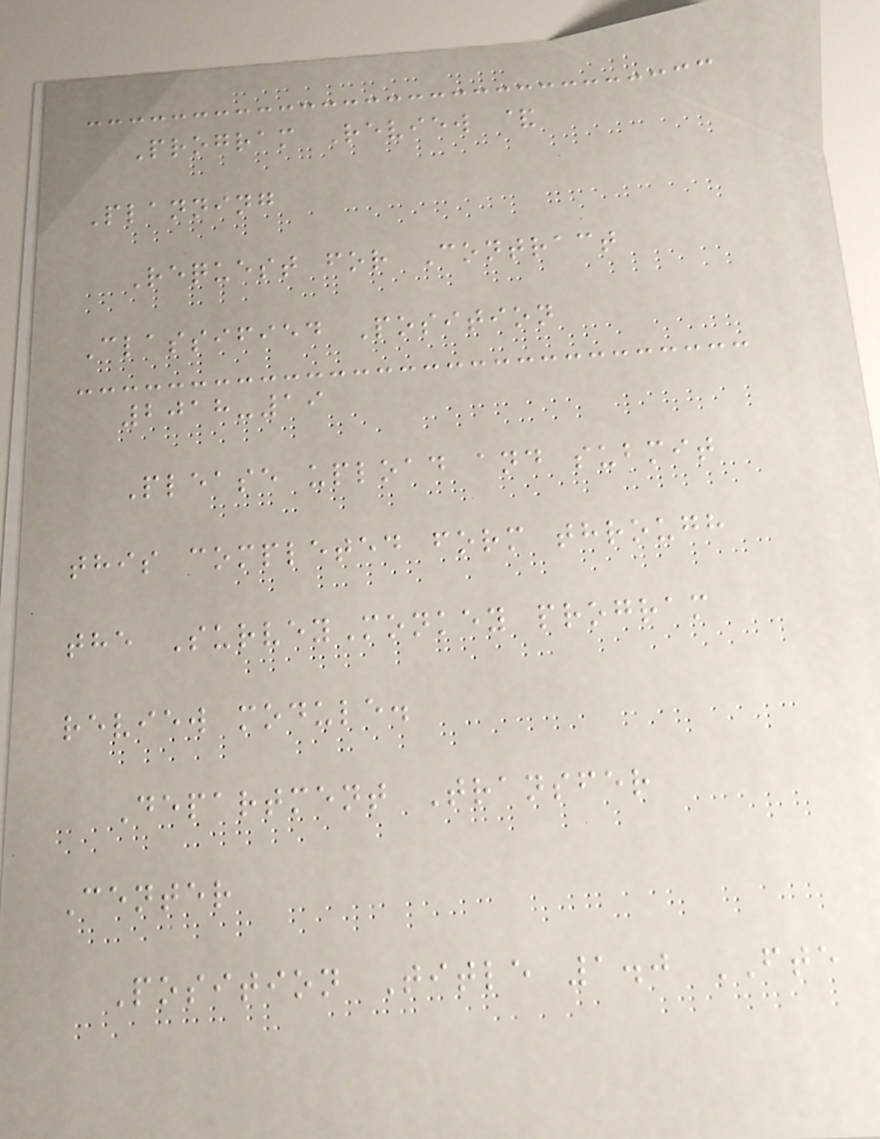Program Review &
Planning
Request for Contract
Classified Position
2018-19
Please upload and submit
this completed form through
the SurveyMonkey program
review module.
Department Transfer
Center
Position Title 1.0 FTE
